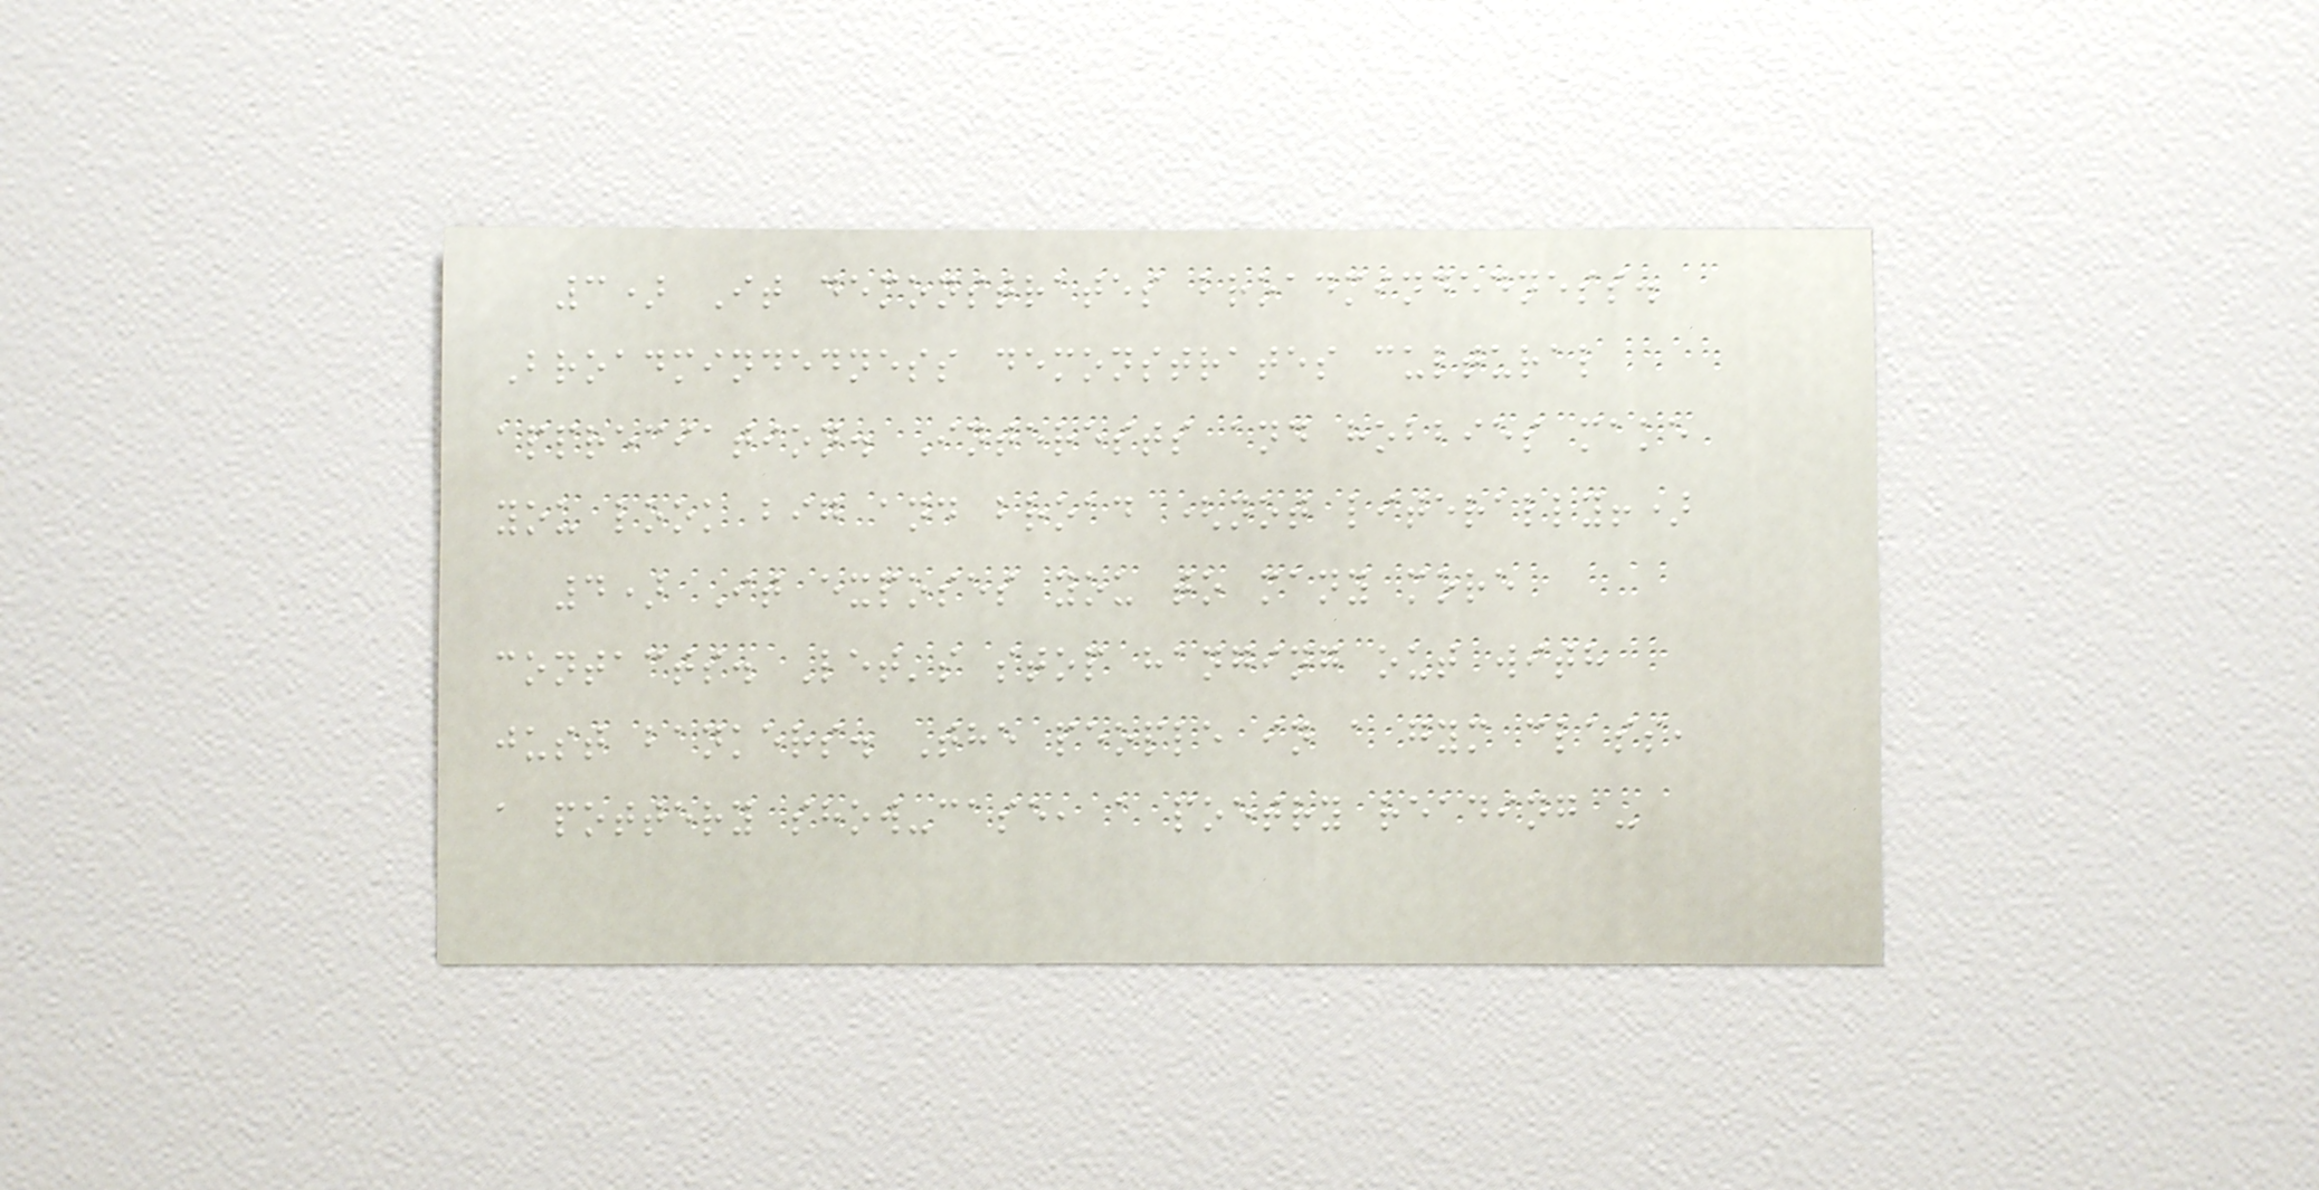3) It demonstrates broadmindedness.
Broadmindedness demonstrates cultural
appreciation. Interests and hobbies make
you look big and broad (not literally!)
4) It exposes you to many more
contacts. Let's stop hanging out with
just bankers. The people in a gym class,
a pottery show-case, a poetry reading -
